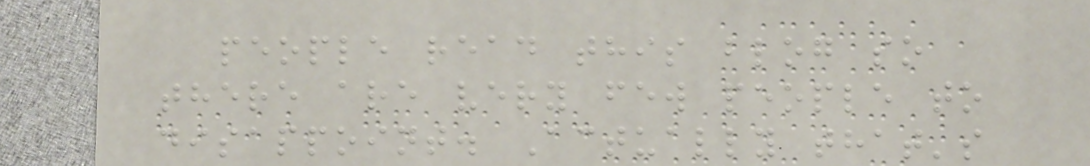people read this blog so
there are very few people to
disappoint. Actually that's
